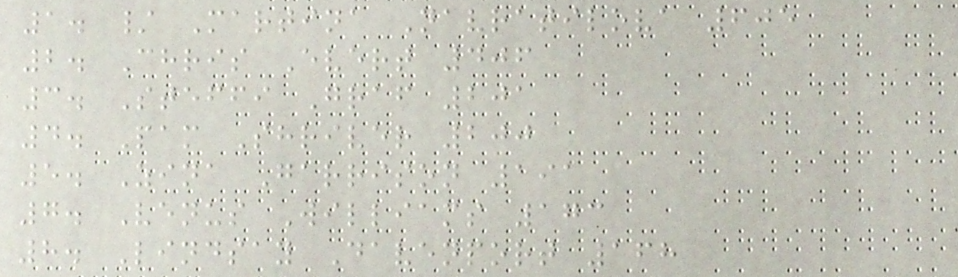1. / Martina Navratilova 605
2. Chris Evert 406
3. Steffi Graf 201
4. Pam Shriver 200
5. Zina Garrison 191
7. Venus Williams 173
8. Lindsay Davenport 168
